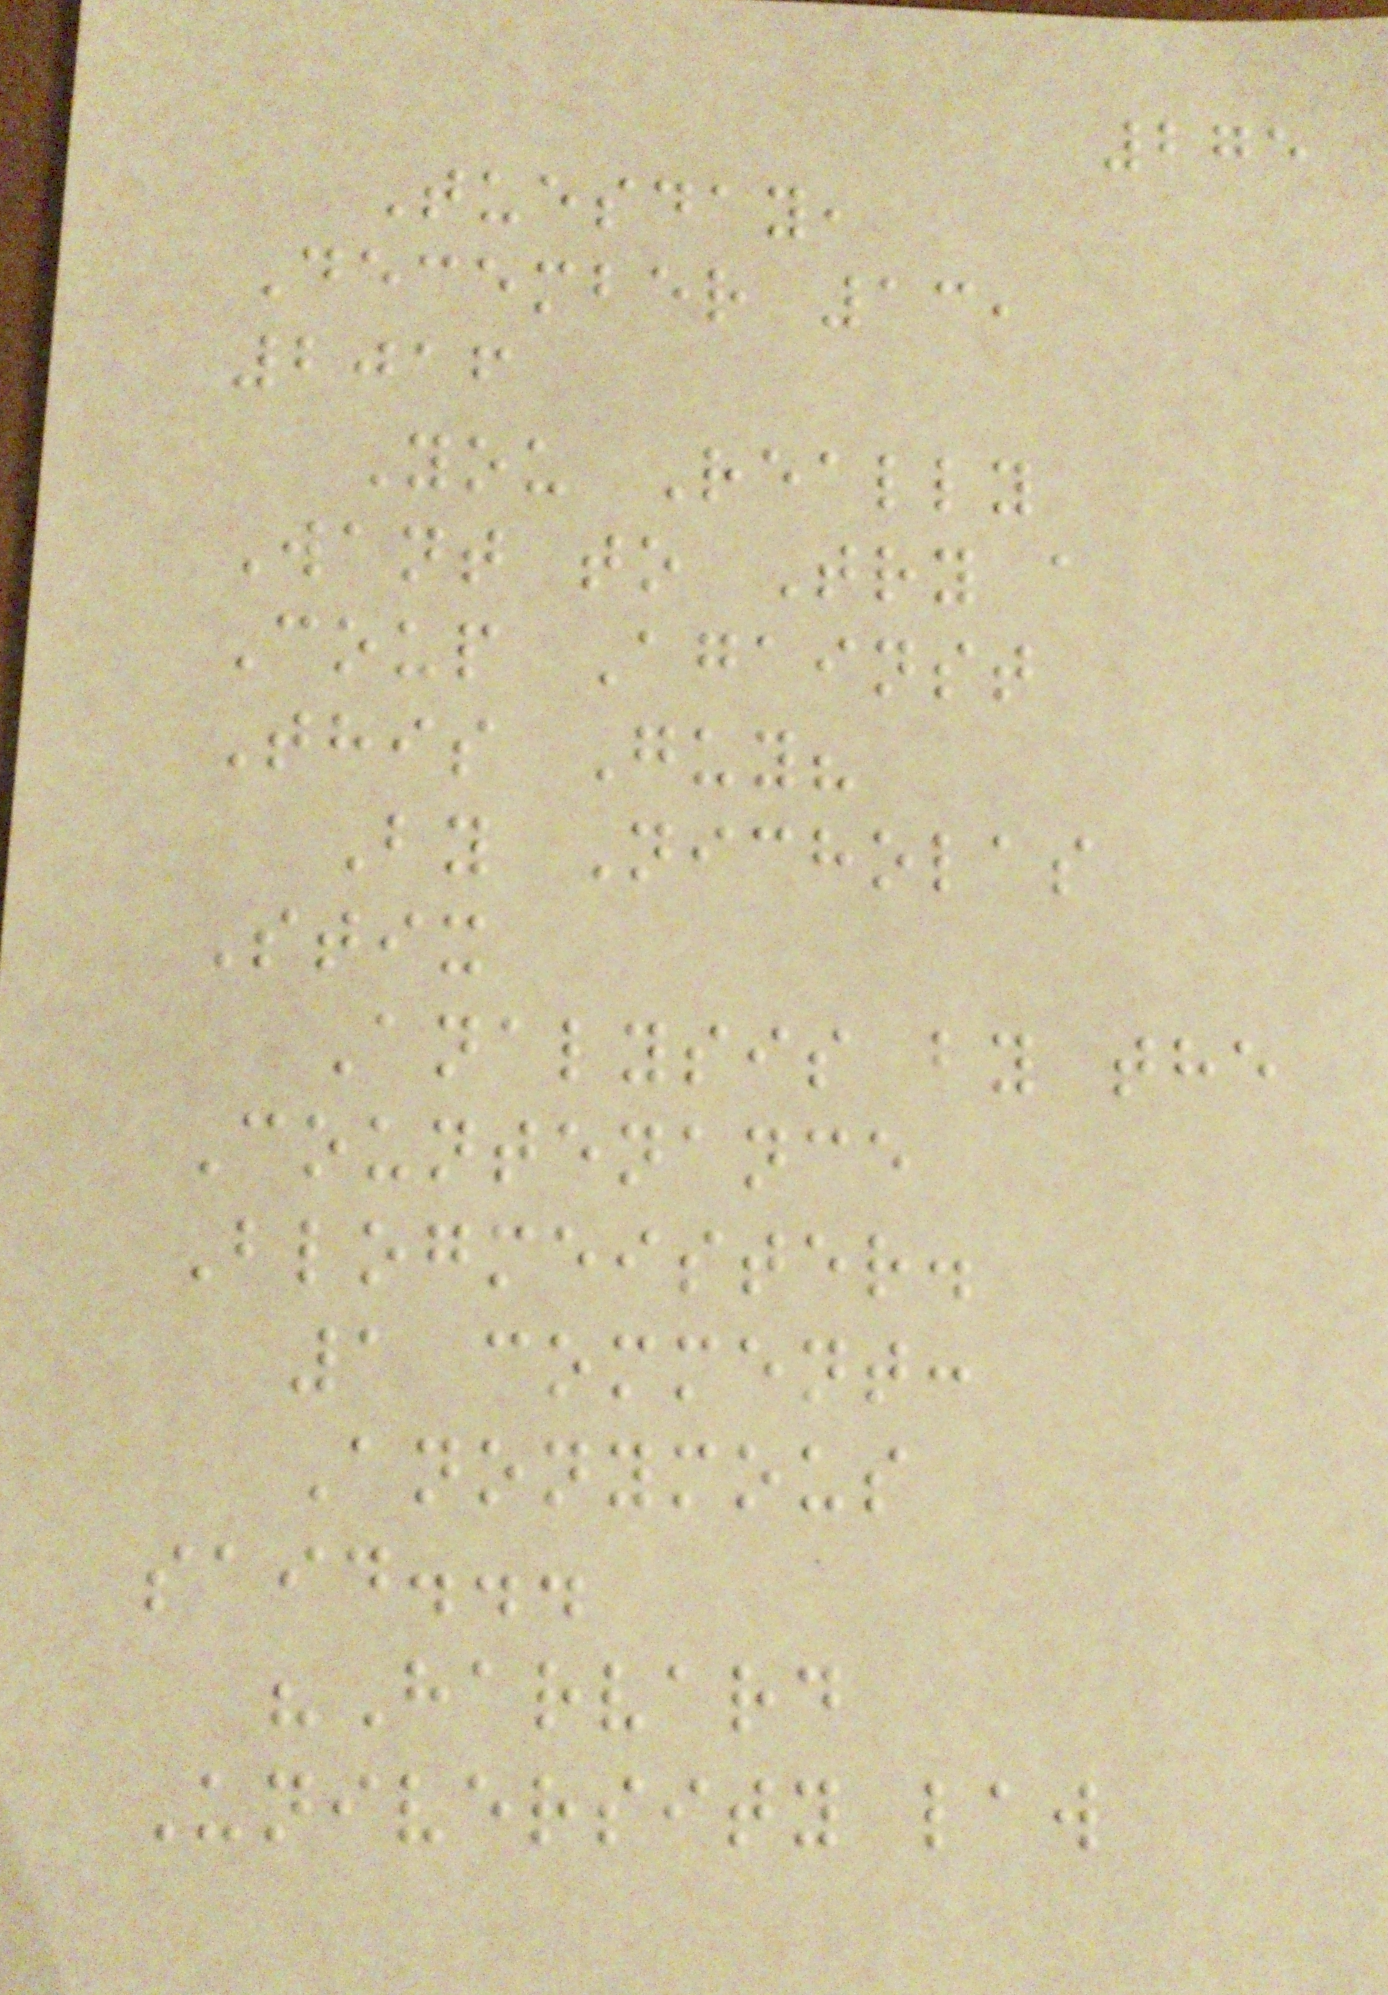275
Tuesday,
December 13,
2016
You Really
Want to Try a
Coup Against
This Guy?
By Nicholas
Stix
Analysis by the
Countenance
Blogmeister.
1 comment:
Anonymous
said...
"Harvard
University law
